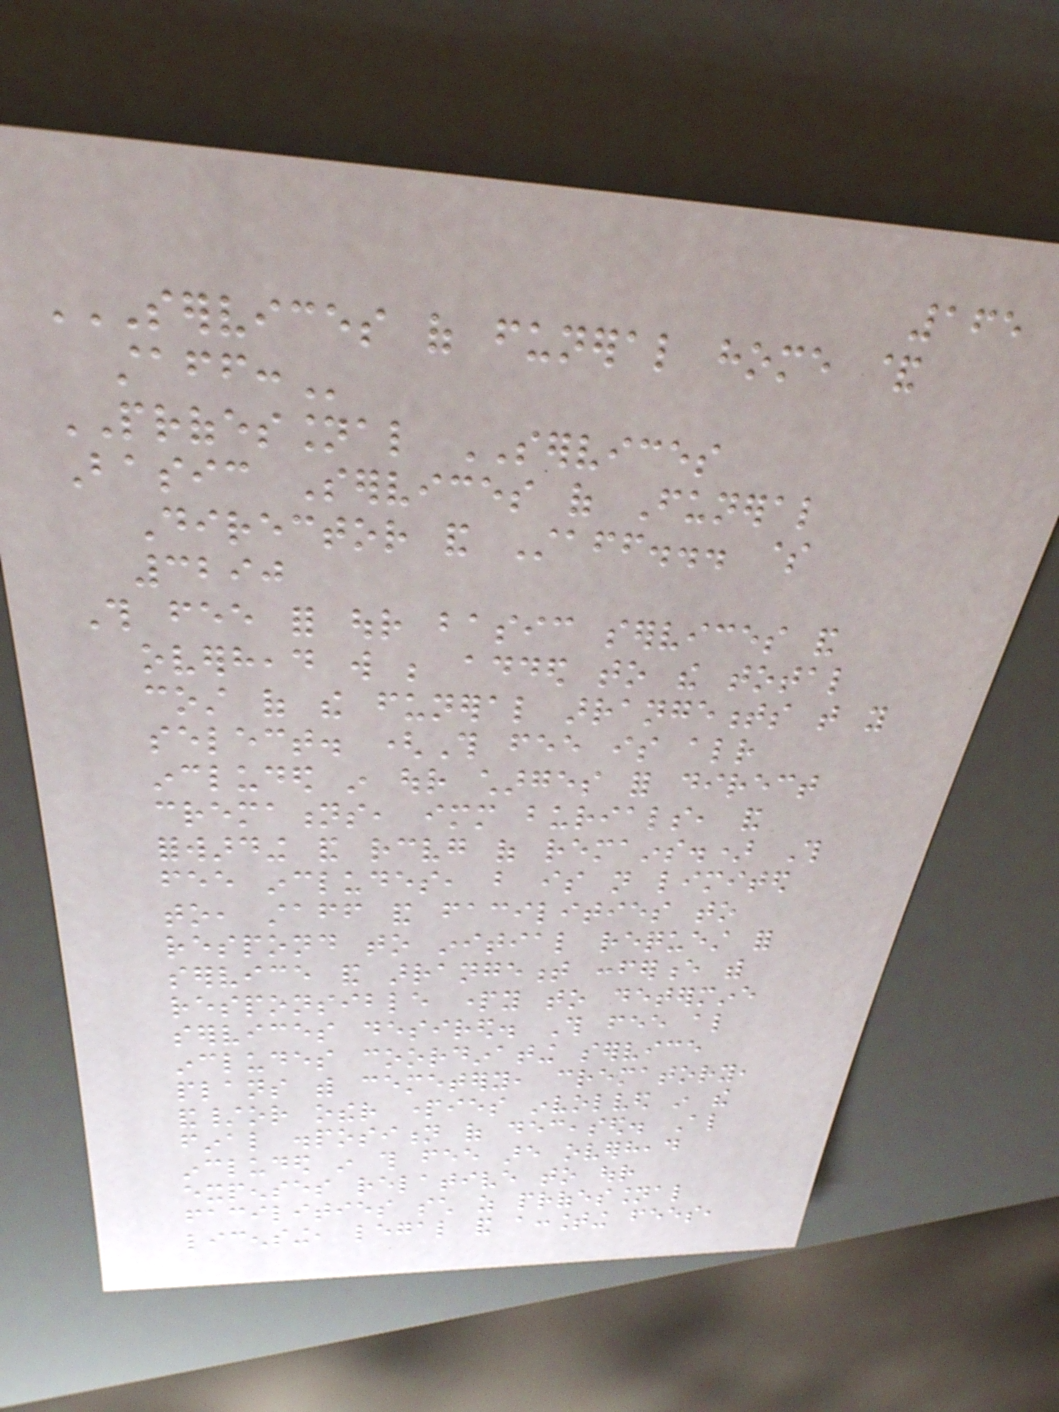165
SERVICES OF FUNERAL HOME &
STAFF:
PROFESSIONAL SERVICES
Basic Services of Funeral
Director and Staff... $
3290
This fee for our basic services and
overhead will be added to the total
cost of the funeral arrangements that you
select. (This fee is already
included in our charges for direct
cremations, immediate burials, and
forwarding and receiving of remains.) This
fee includes, but is not limited
to, staff and facilities to
respond to initial request for
service and arrangement conference with
responsible party to determine
services desired. This fee also
includes coordinating service
plans with cemetery, crematory,
and/or other parties involved in the
final disposition of deceased. Also
included in this fee are overhead
expenses relative to our
facilities such as professional
licensing, legal and accounting fees,
